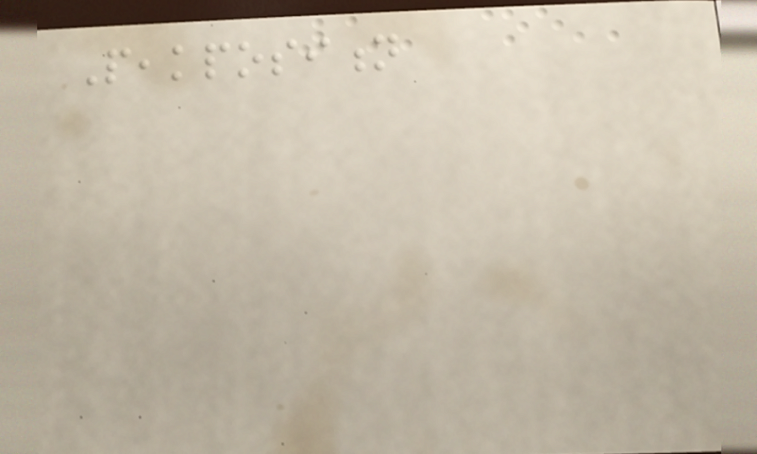Peakposition
